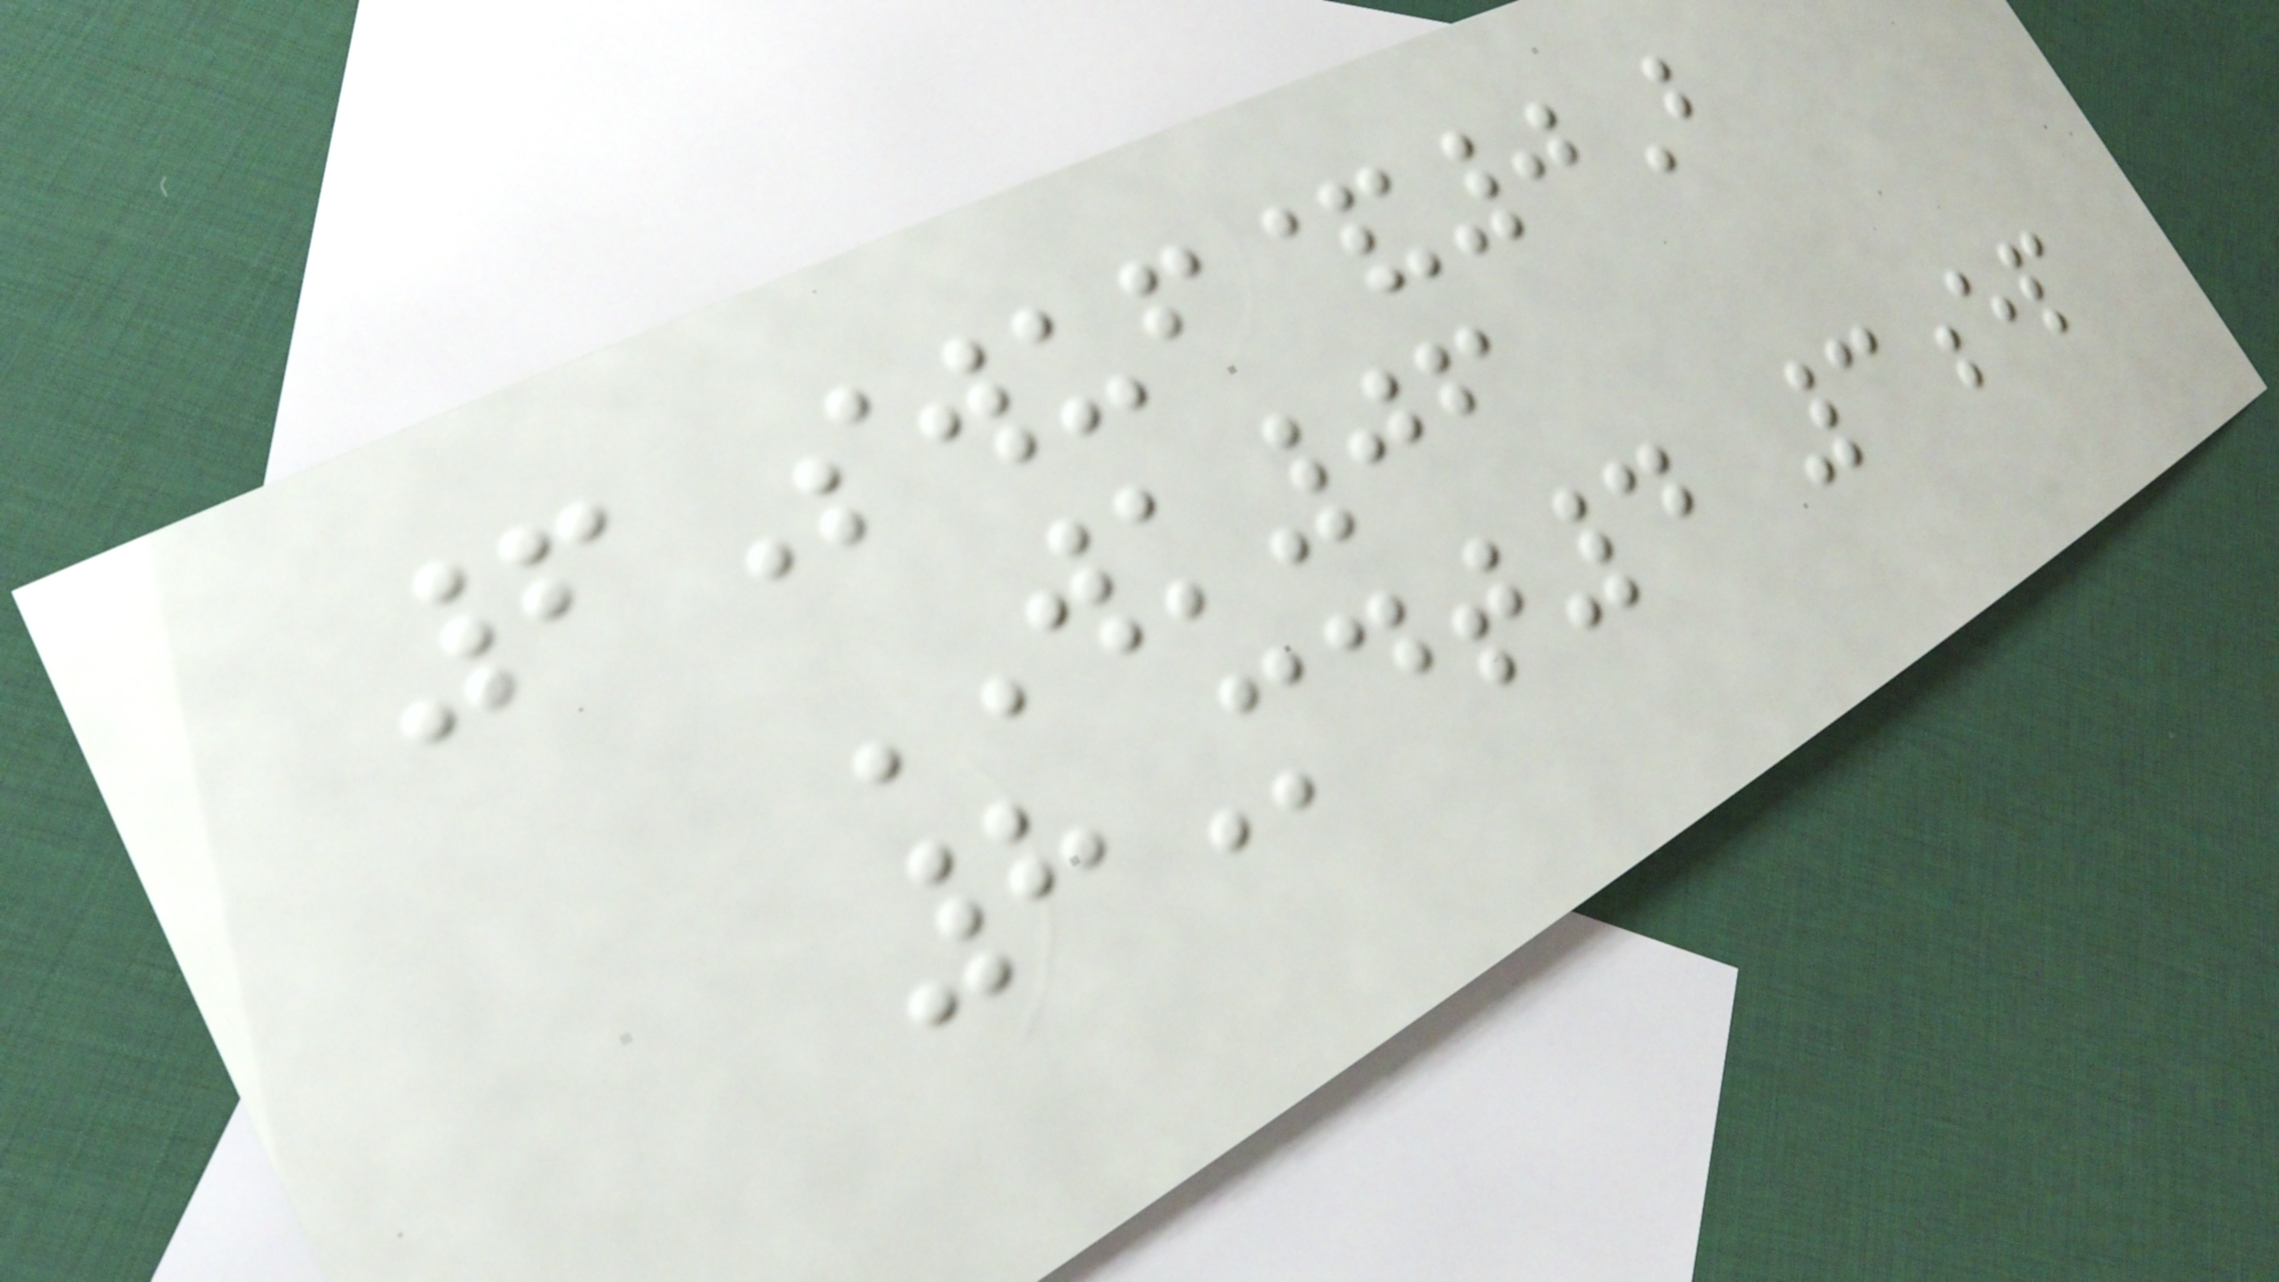6Swuf&0B
WK06
8Mdt4 3ep
